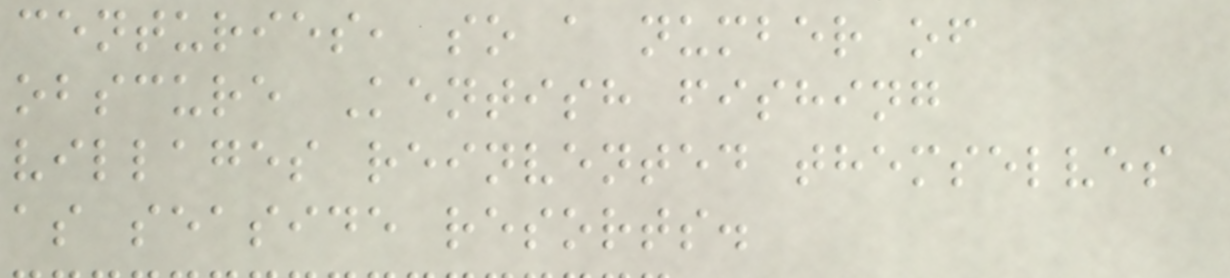centuries, so a number of
obscure Kentish fishing
villages reinvented themselves
as seaside resorts.
